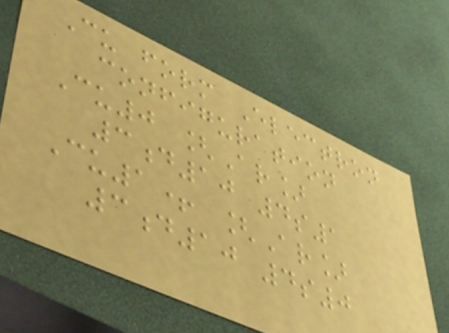Cu form Electron
configuration
Cu0 [Ar]
3d10 4s1
Cu1+ [Ar]
3d10 4s0
